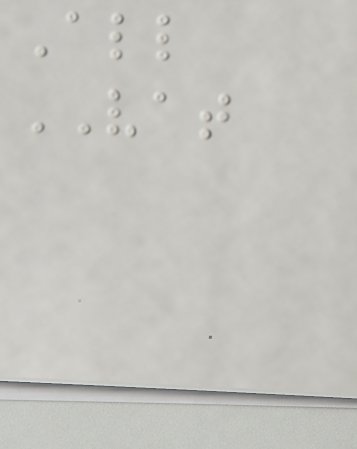All
VAT
